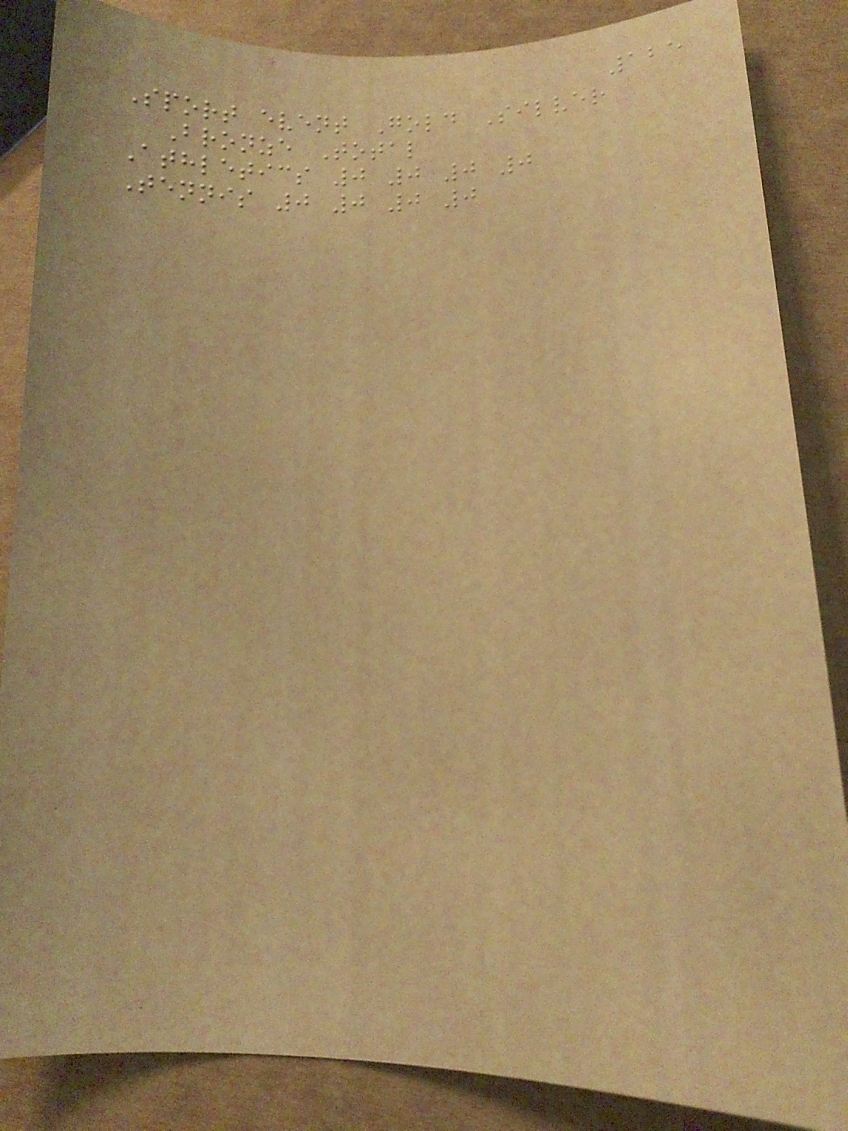125
Sport event Gold Silver
Bronze Total
Athletics 0 0 0 0
Tennis 0 0 0 0
